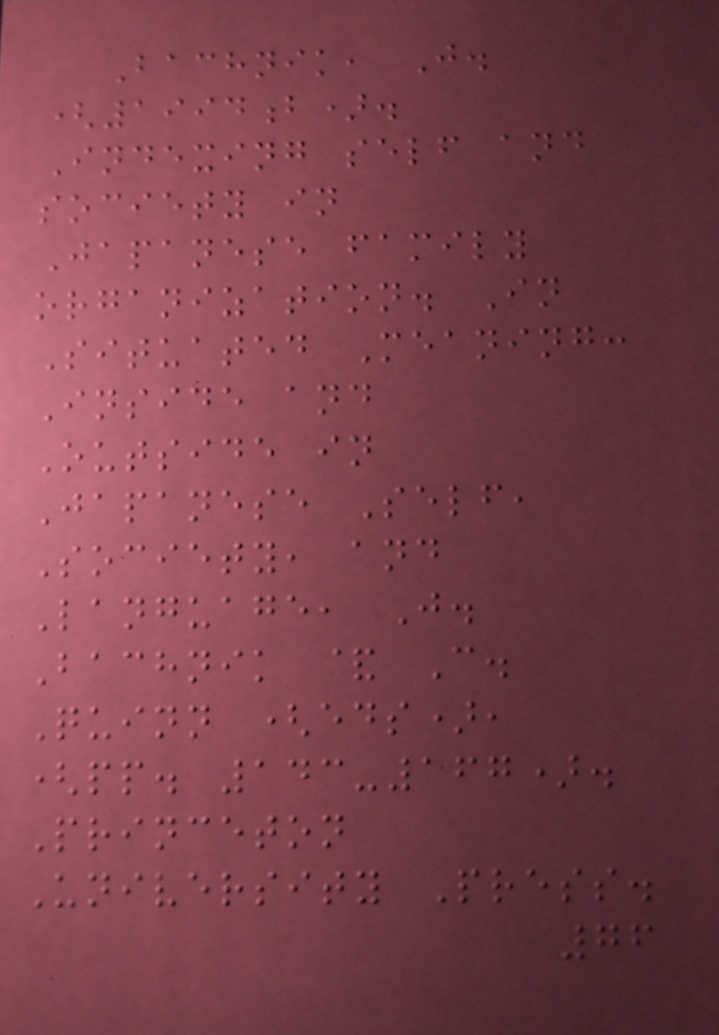Bachnik, J.
(1994b).
Indexing self and
society in
Japanese family
organization. In
Situated Meaning:
Inside and
Outside in
Japanese Self,
Society, and
Language, J.
Bachnik & C.
Quinn (eds),
(pp. 143-167).
Princeton
University Press.
76
